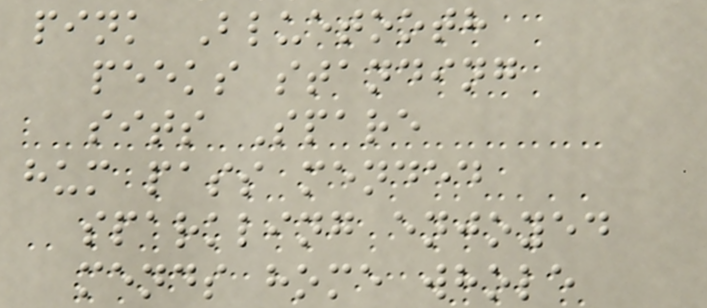pink Bluetooth
peeks standing
sits Spare
hum pass mended
sparkling enjoyed
mends home whole
